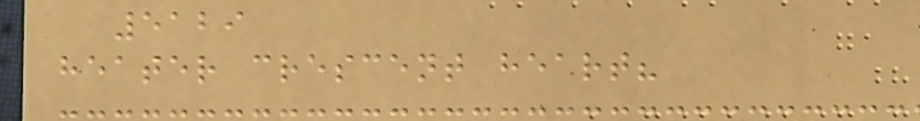5129
heater crescent heart?
